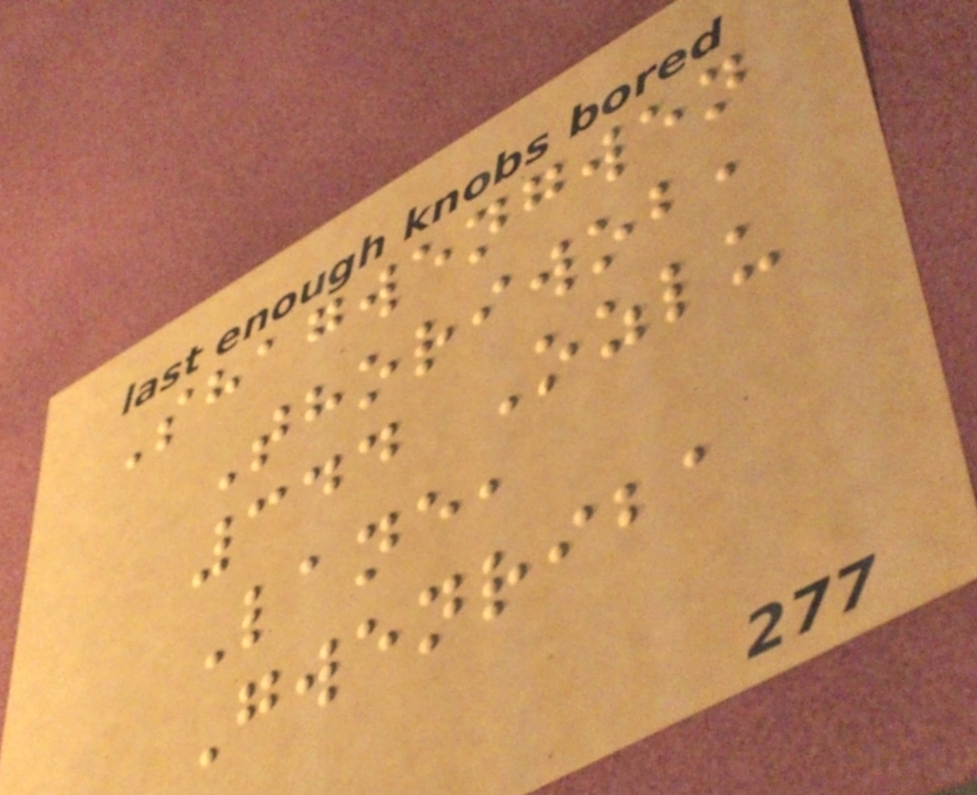Shagwengwen
Thoriwob,
344 Ozlu
Lane,
Gwenriba
